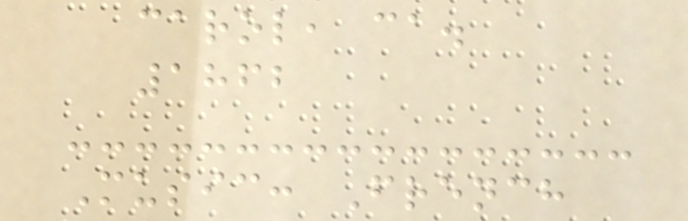carol, ca.
1862
Music: French
